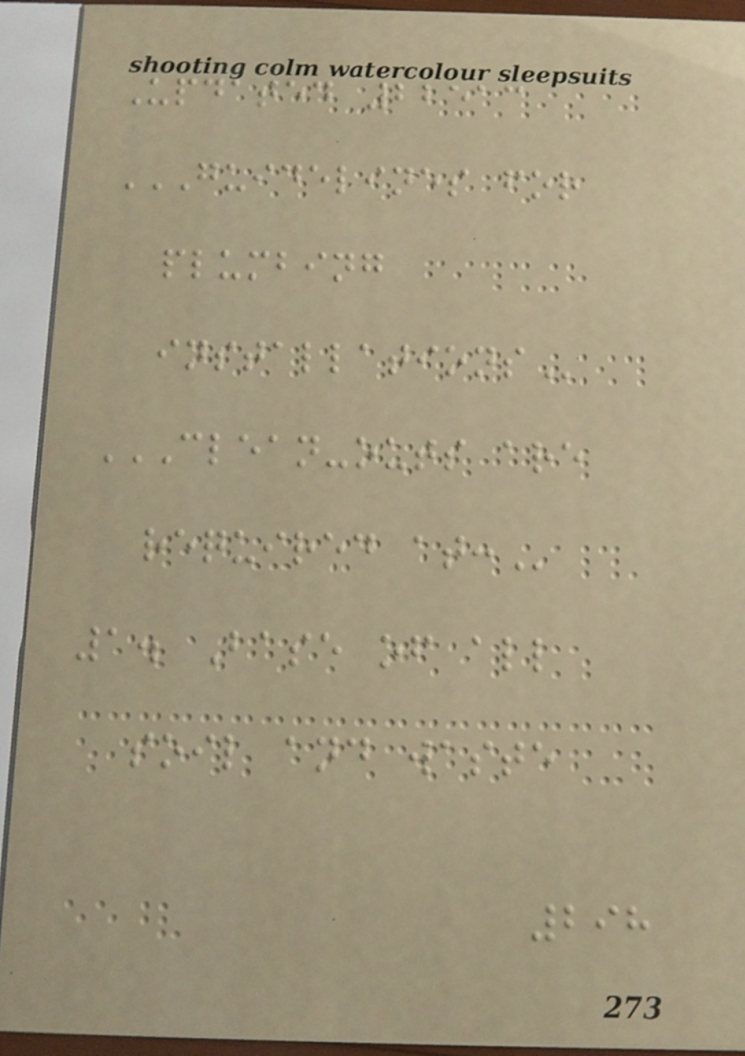Updated 22513
GUIDELINES FOR
PLUMBING
INSTALLATIONS
CLEAN-OUTS ARE
REQUIRED AT:
1. Base of all
soil and waste
298
